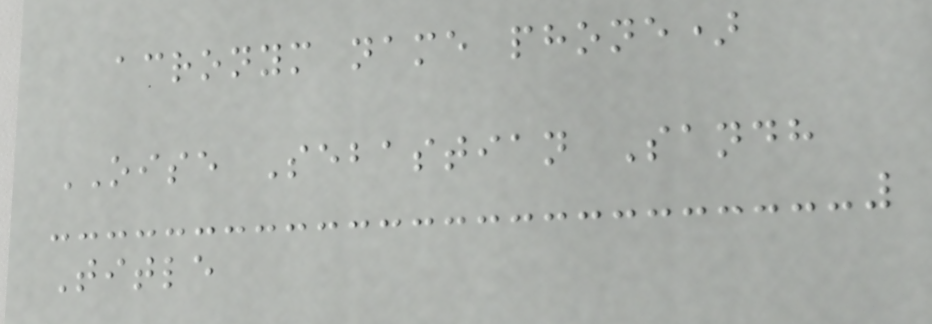acronym name phone)
OISE Sebastian Sandh
Title
